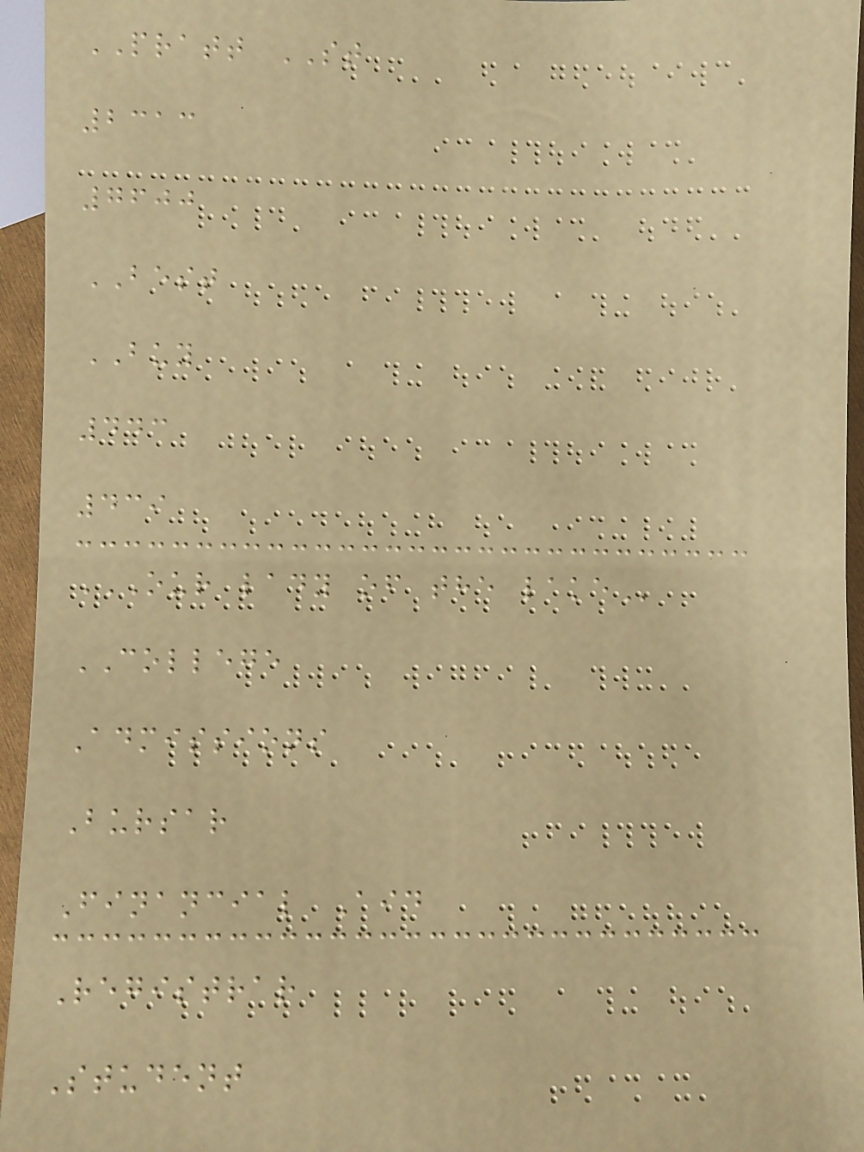PRATT ST
2313
7600
BEST
BUY
443
439
OUR LADY OF THE LAKE
COLLEGE
Admissions
Bursar
Financial Aid
Registrar
Student
